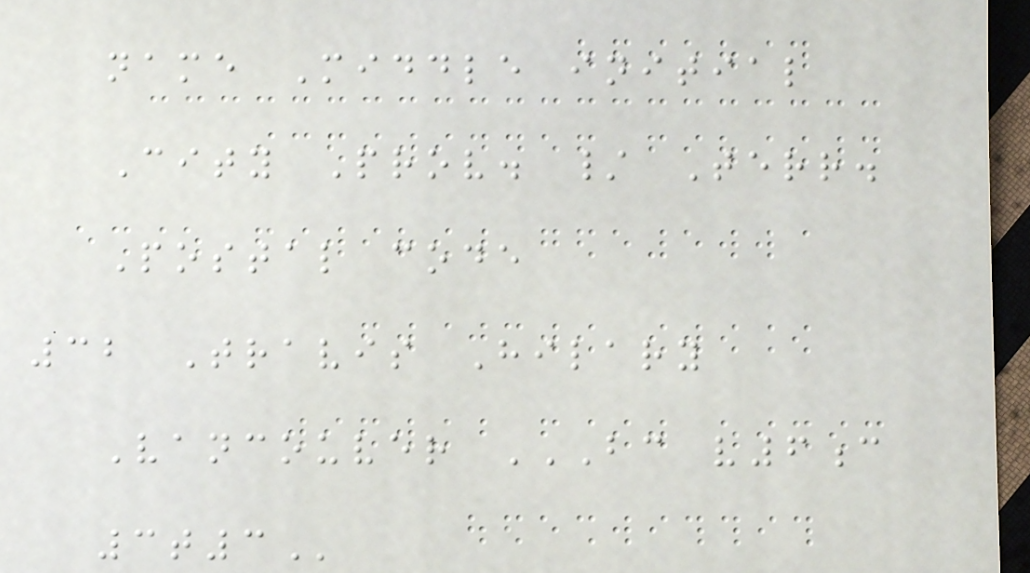name Middle initial
City Prov. / Terr.
Postal code
32 Travis Hilary
Vancouver BC V6C
3T3
